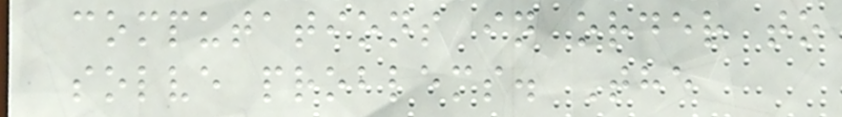computations in order to
solve problems. The
